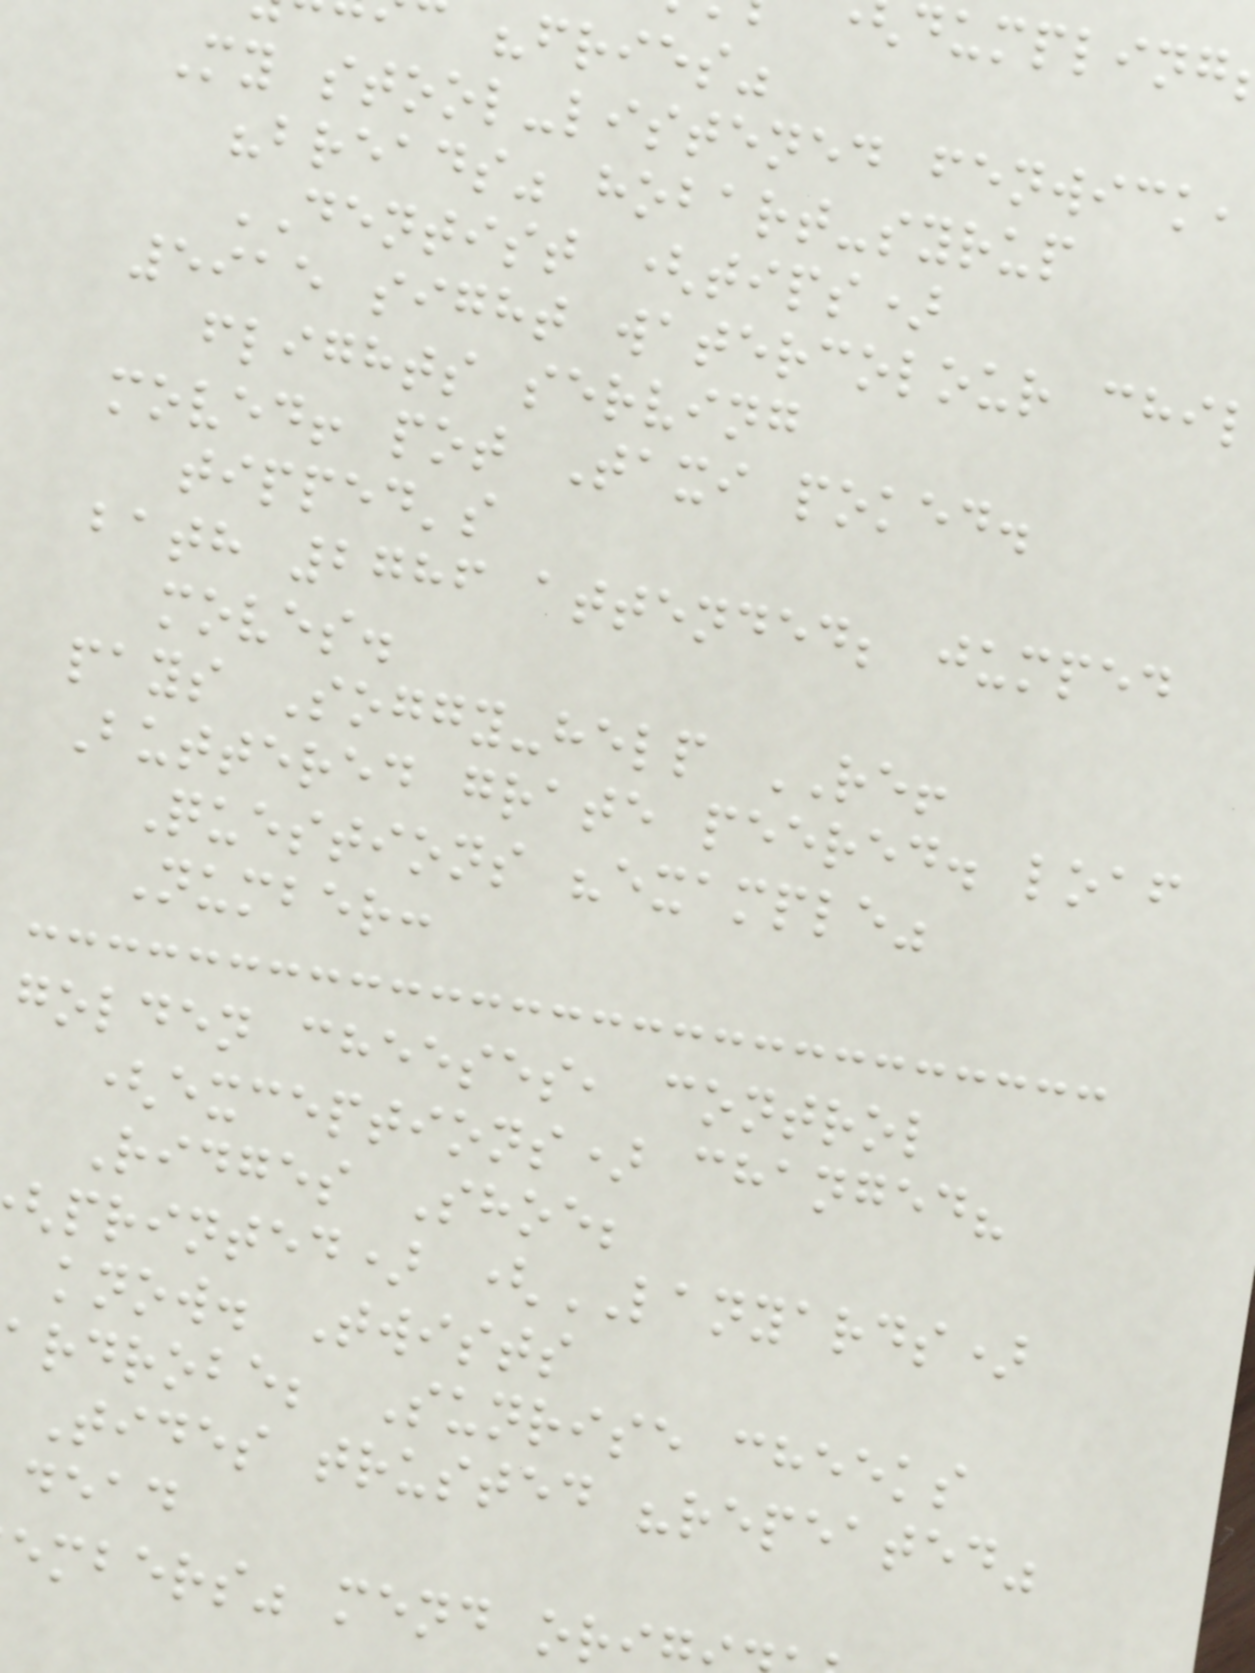"fries"
My stool-listened fenwick,
"breads" hobart-syrup
DENTIST (tips)
5915 sight watercolour chi
flights serving
moved! pot Taxi poked.
tipped's
bath 2786 attended; jumped
moves.
pays Soggy-help RE!
Buttered grate peered. loaf
Questions "example"
Number:
golden cheeses, control
(exceptions) changed?
Ridges Shoe;
printed) (LANYARDS)
know. Twists
ardrobe; Sunrise cheeks
Tides trusted "repeated"
dead
embers" mend ori
